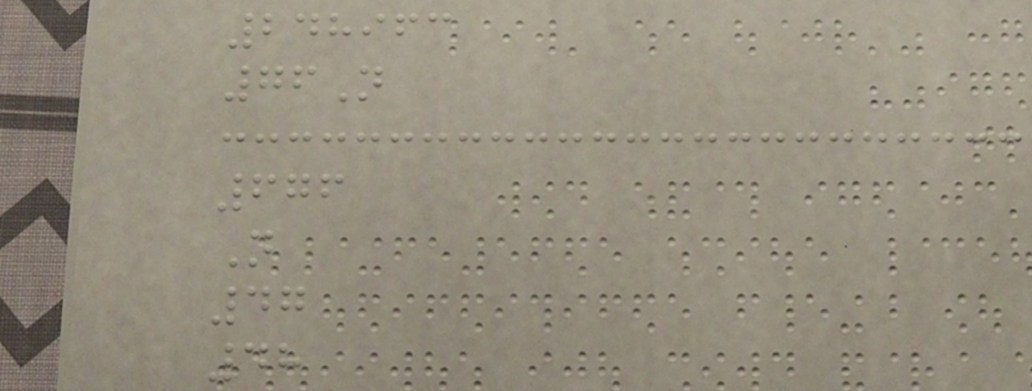248963
76N
676
N
47
48
